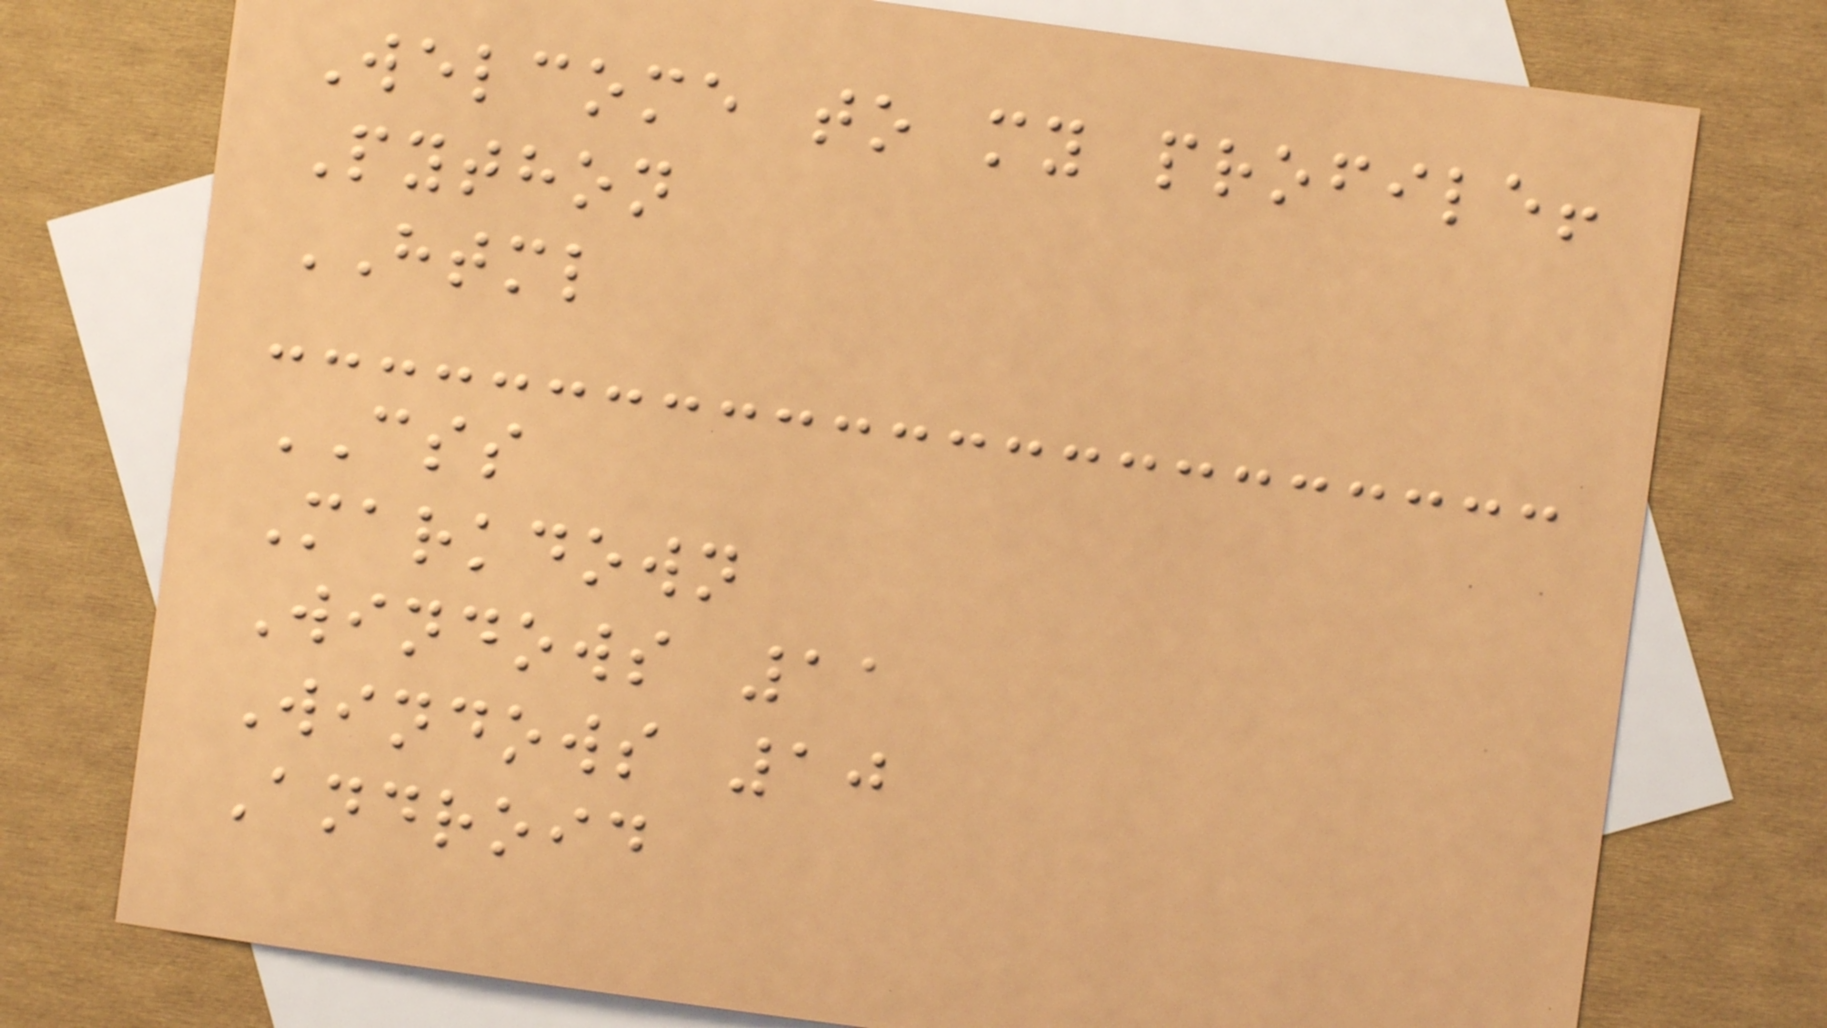Welcome to my profile!
Python
HTML
CSS
Markdown
Windows 11
Windows 10
Android
